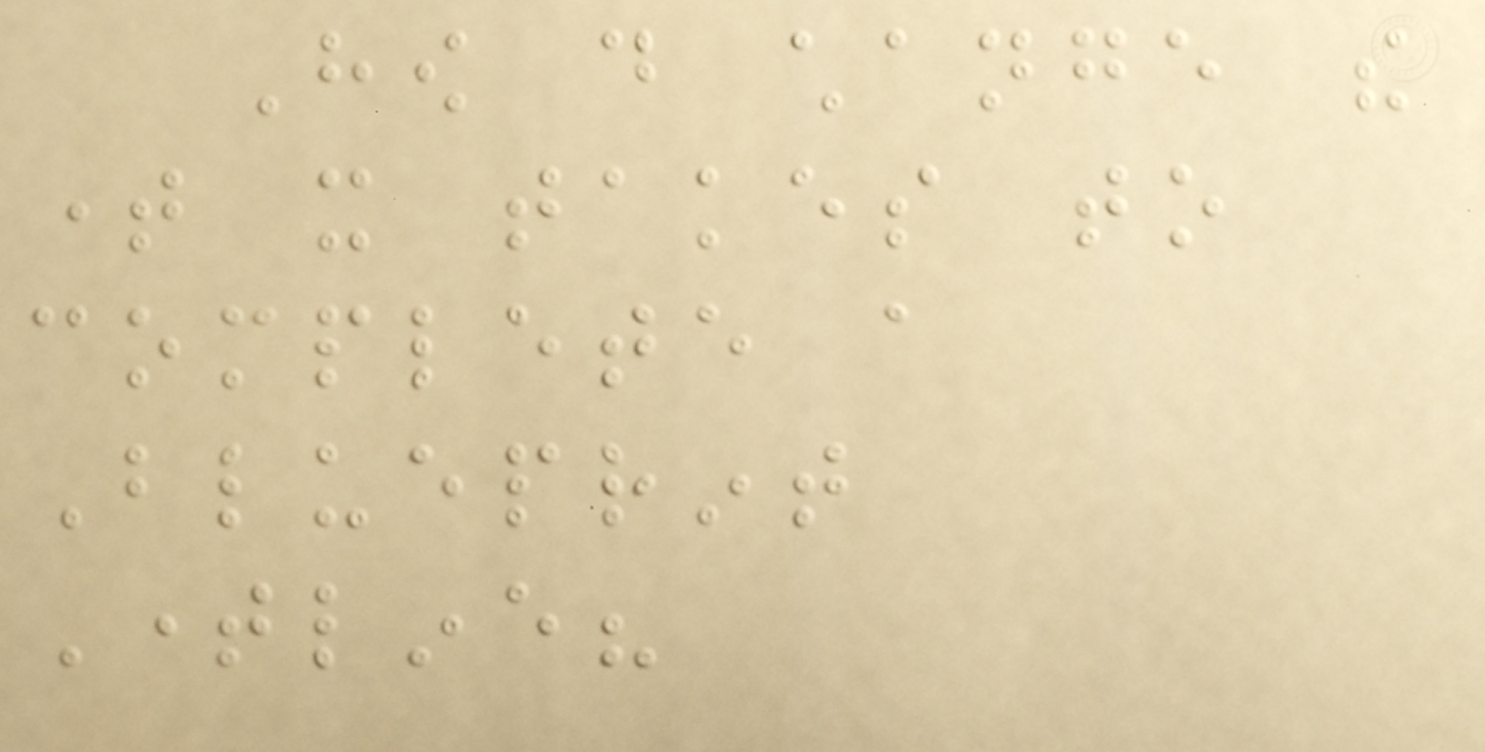How do change the
time it takes to
complete a
Blueprint
Timeline?
